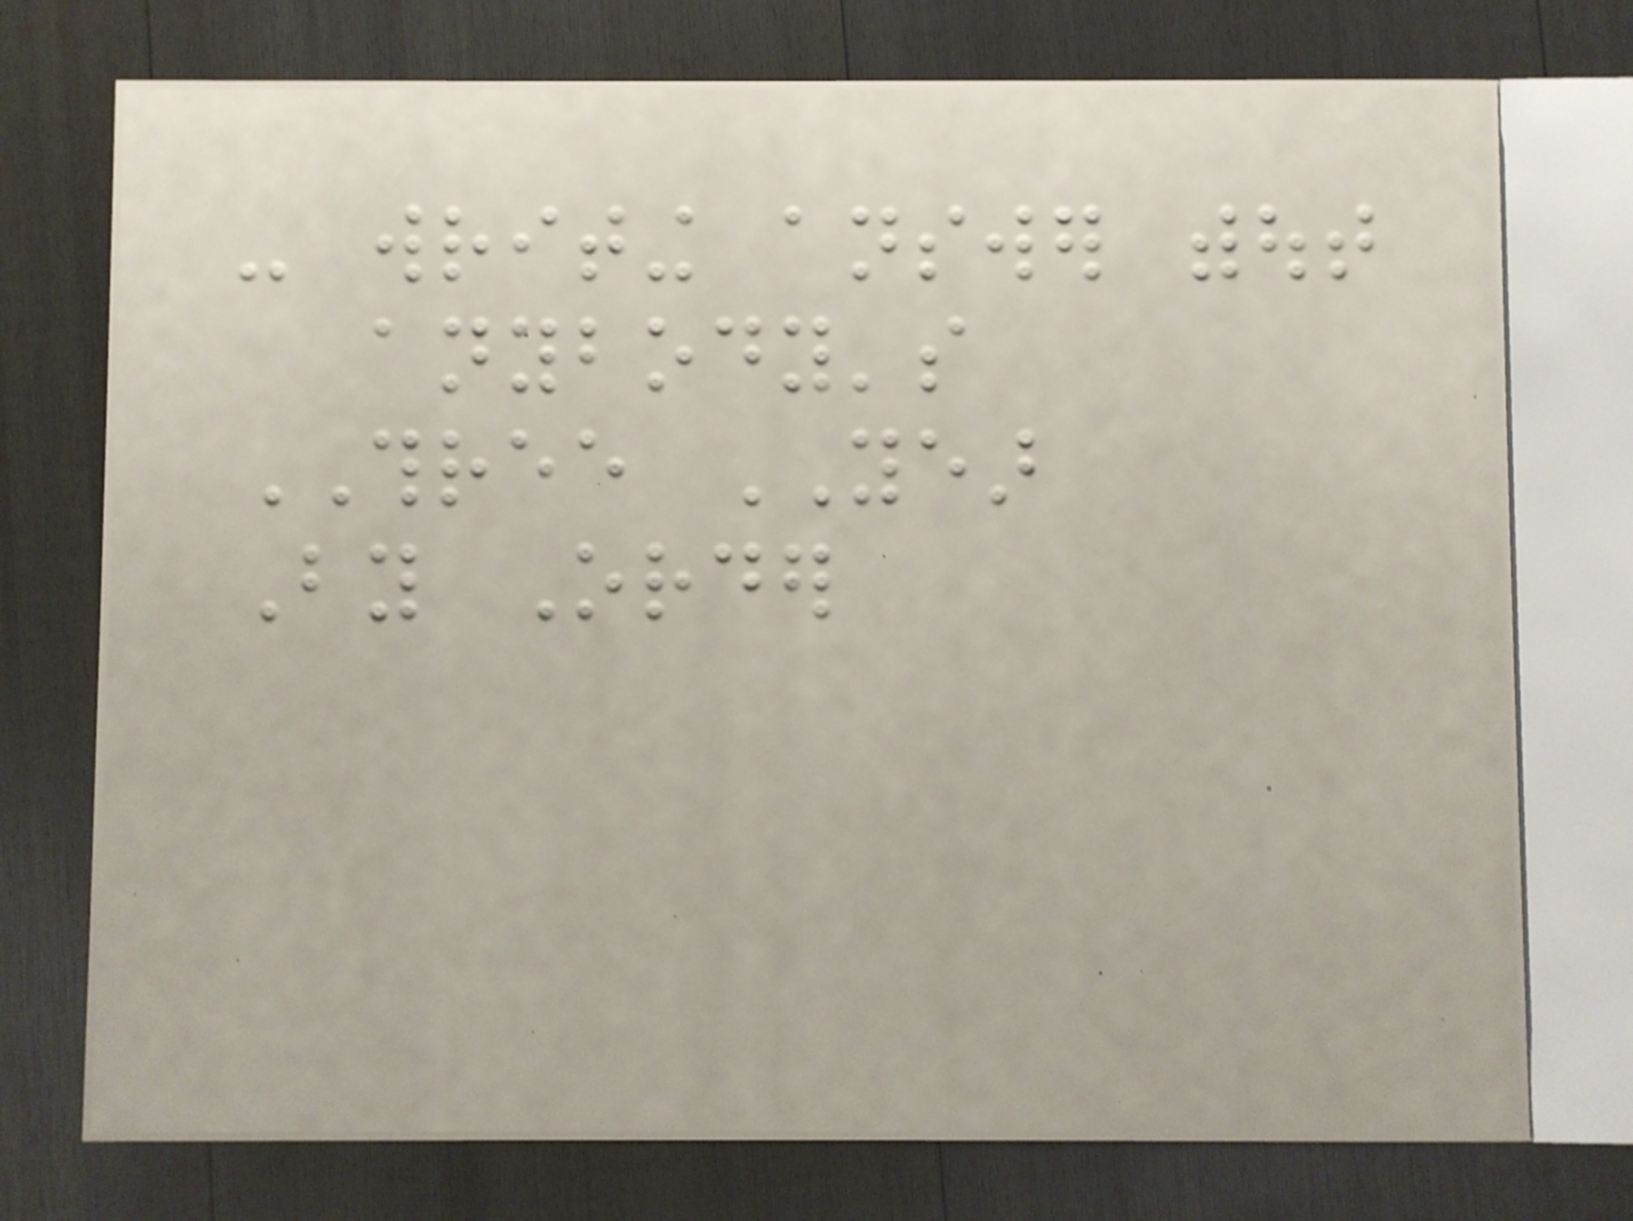- writing answer without
anybody's
THREE YEAR
By Order
